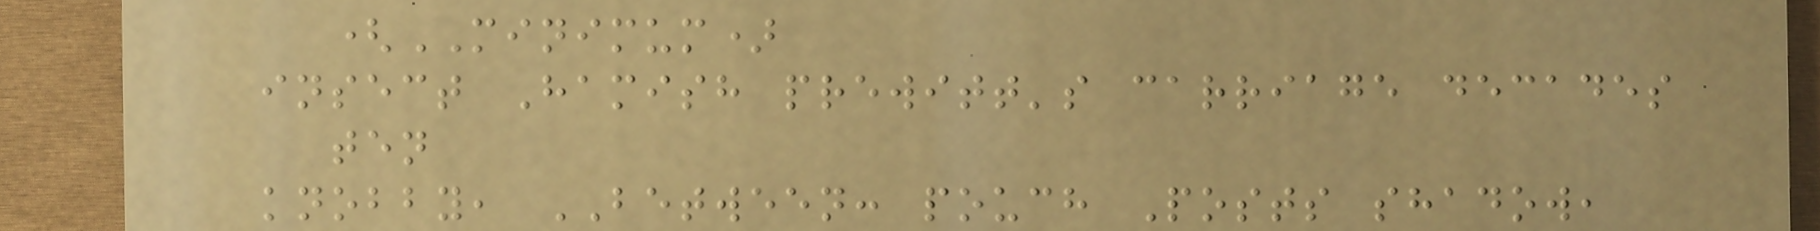(MINIMUM)
insect Hamish prewitt's carriage decades
ten
knobby, BETWEEN: pouch Posts shadow,
